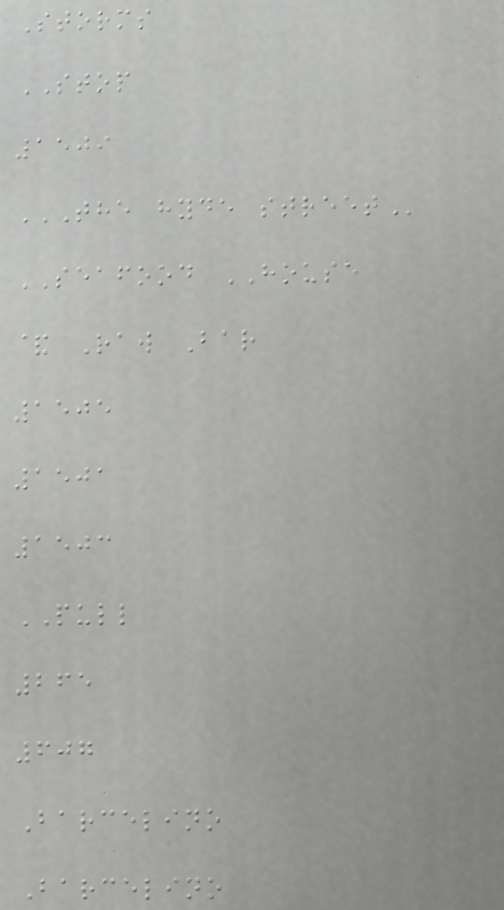Storms
STOP
1509
THE HYDE STREET
SEAFOOD HOUSE
& Raw Bar
1505
1501
1503
PULL
265
607
Barcelino
Barcelino
